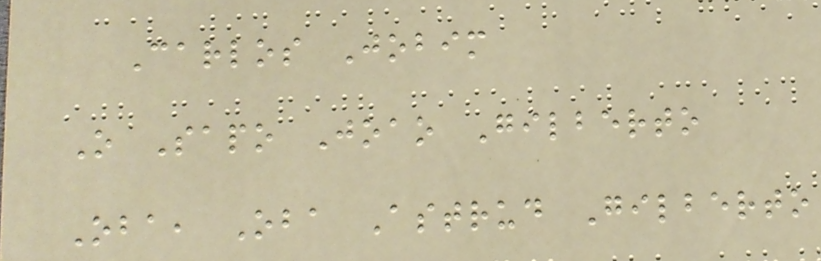Carlos Jobim
O Sapo Joao Gilberto
Oba, Oba Astrud Gilberto
